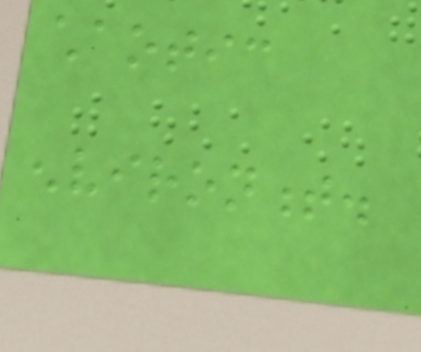chaotic
environment.
